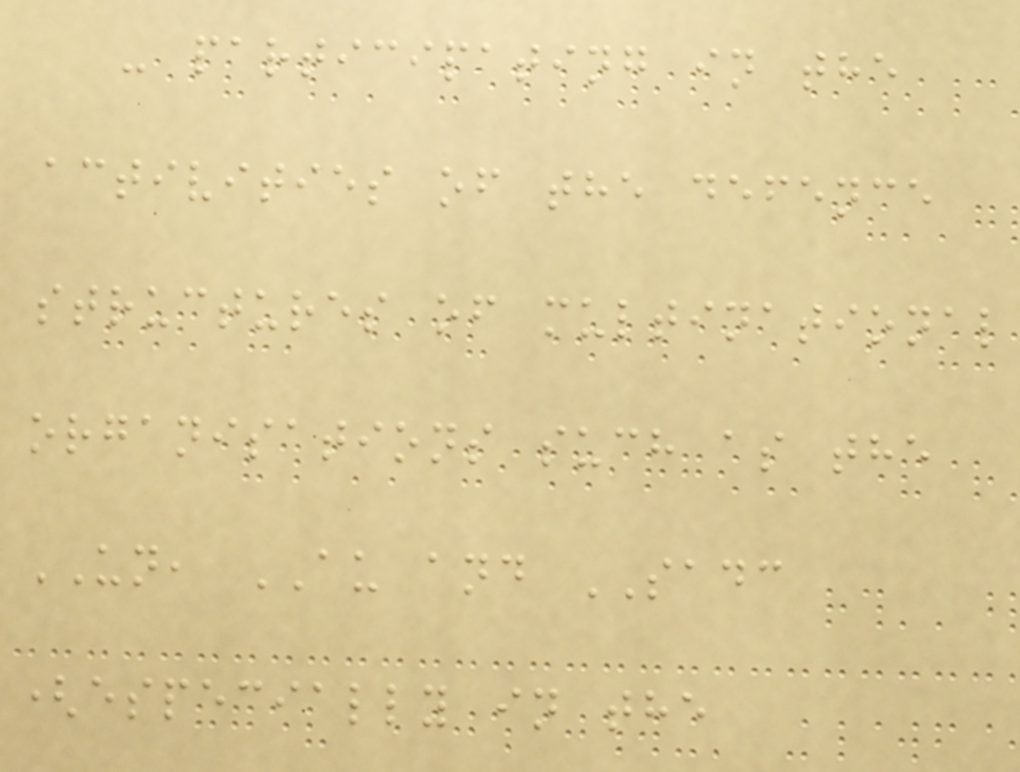- participating in the
activities of the defence
structures of multinational
organisations such as the
UN, AU and SADC
(especially in the
